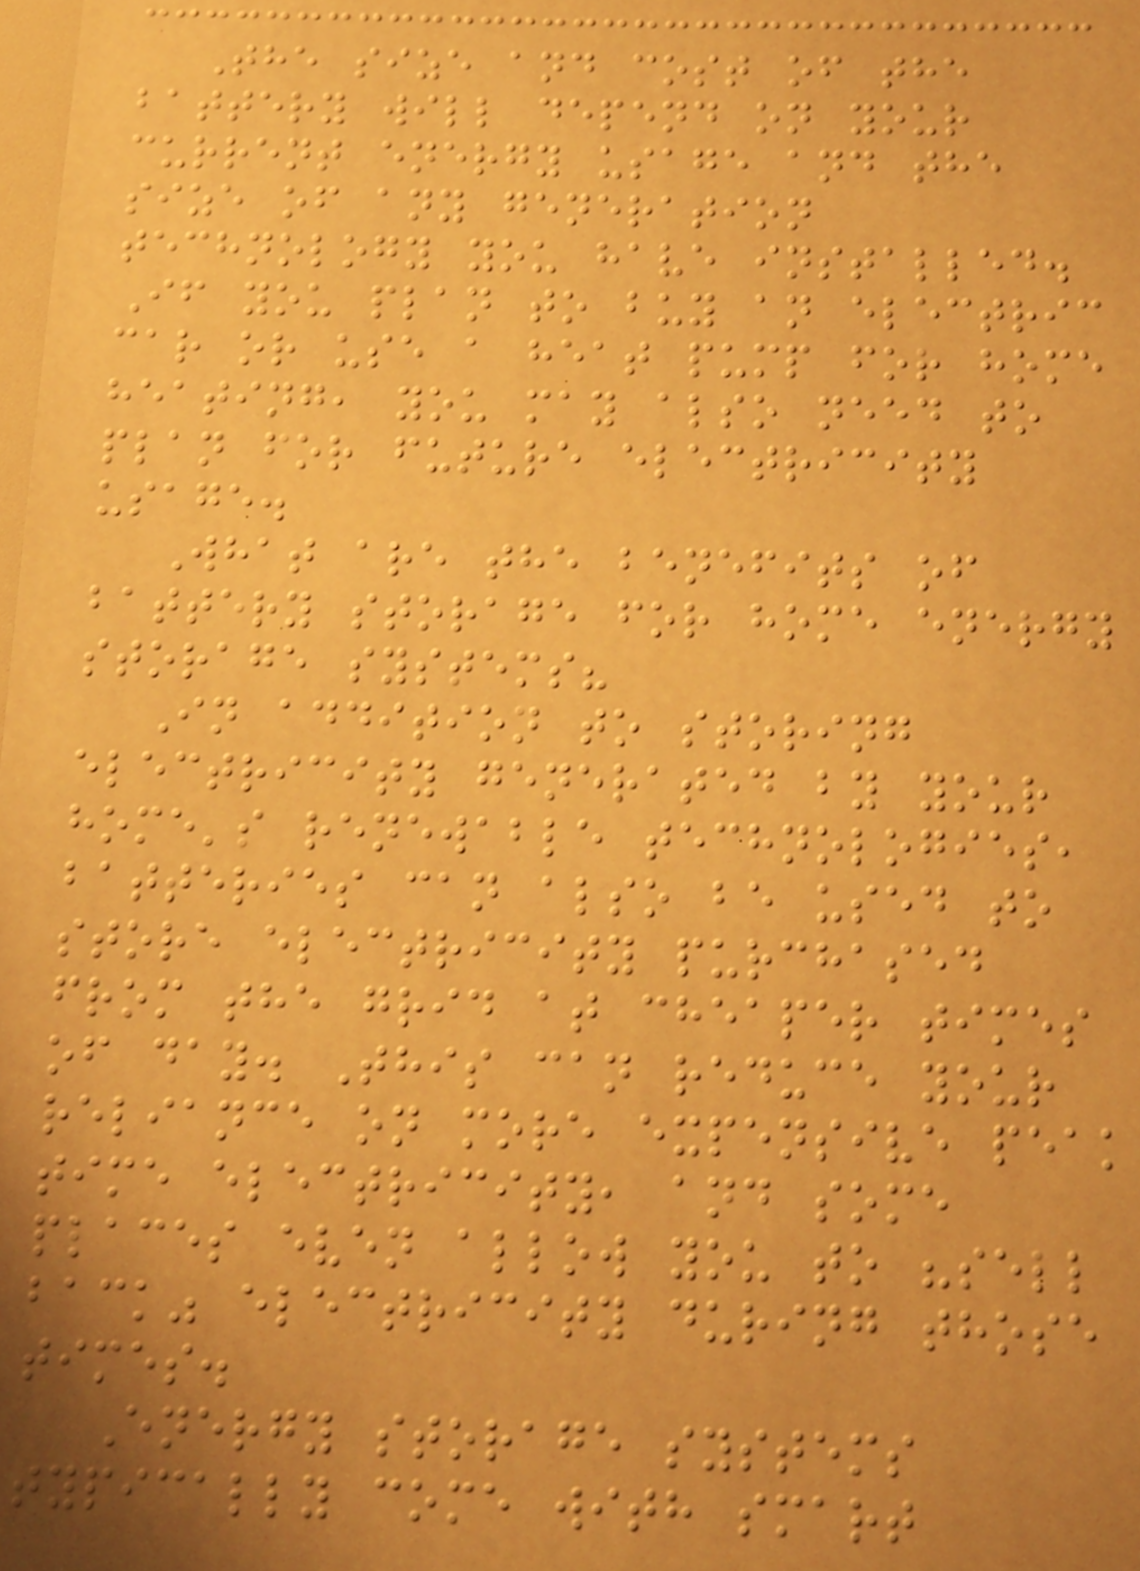The size and cost of the
battery will depend on your
current energy usage and the
size of any generation
technology you have installed.
If you plan to buy an electric
car or use a heat pump for home
heating, you may also need to
plan for future electricity
usage.
What are the benefits of
battery storage for home energy
storage systems?
In addition to storing
electricity generated by your
home's renewable technologies,
batteries can also be used to
store electricity purchased
from the grid at cheaper times
of day. This can reduce your
reliance on more expensive peak
time electricity, and some
places even allow you to "sell
back" electricity during those
times.
Energy storage systems
typically come with smart
